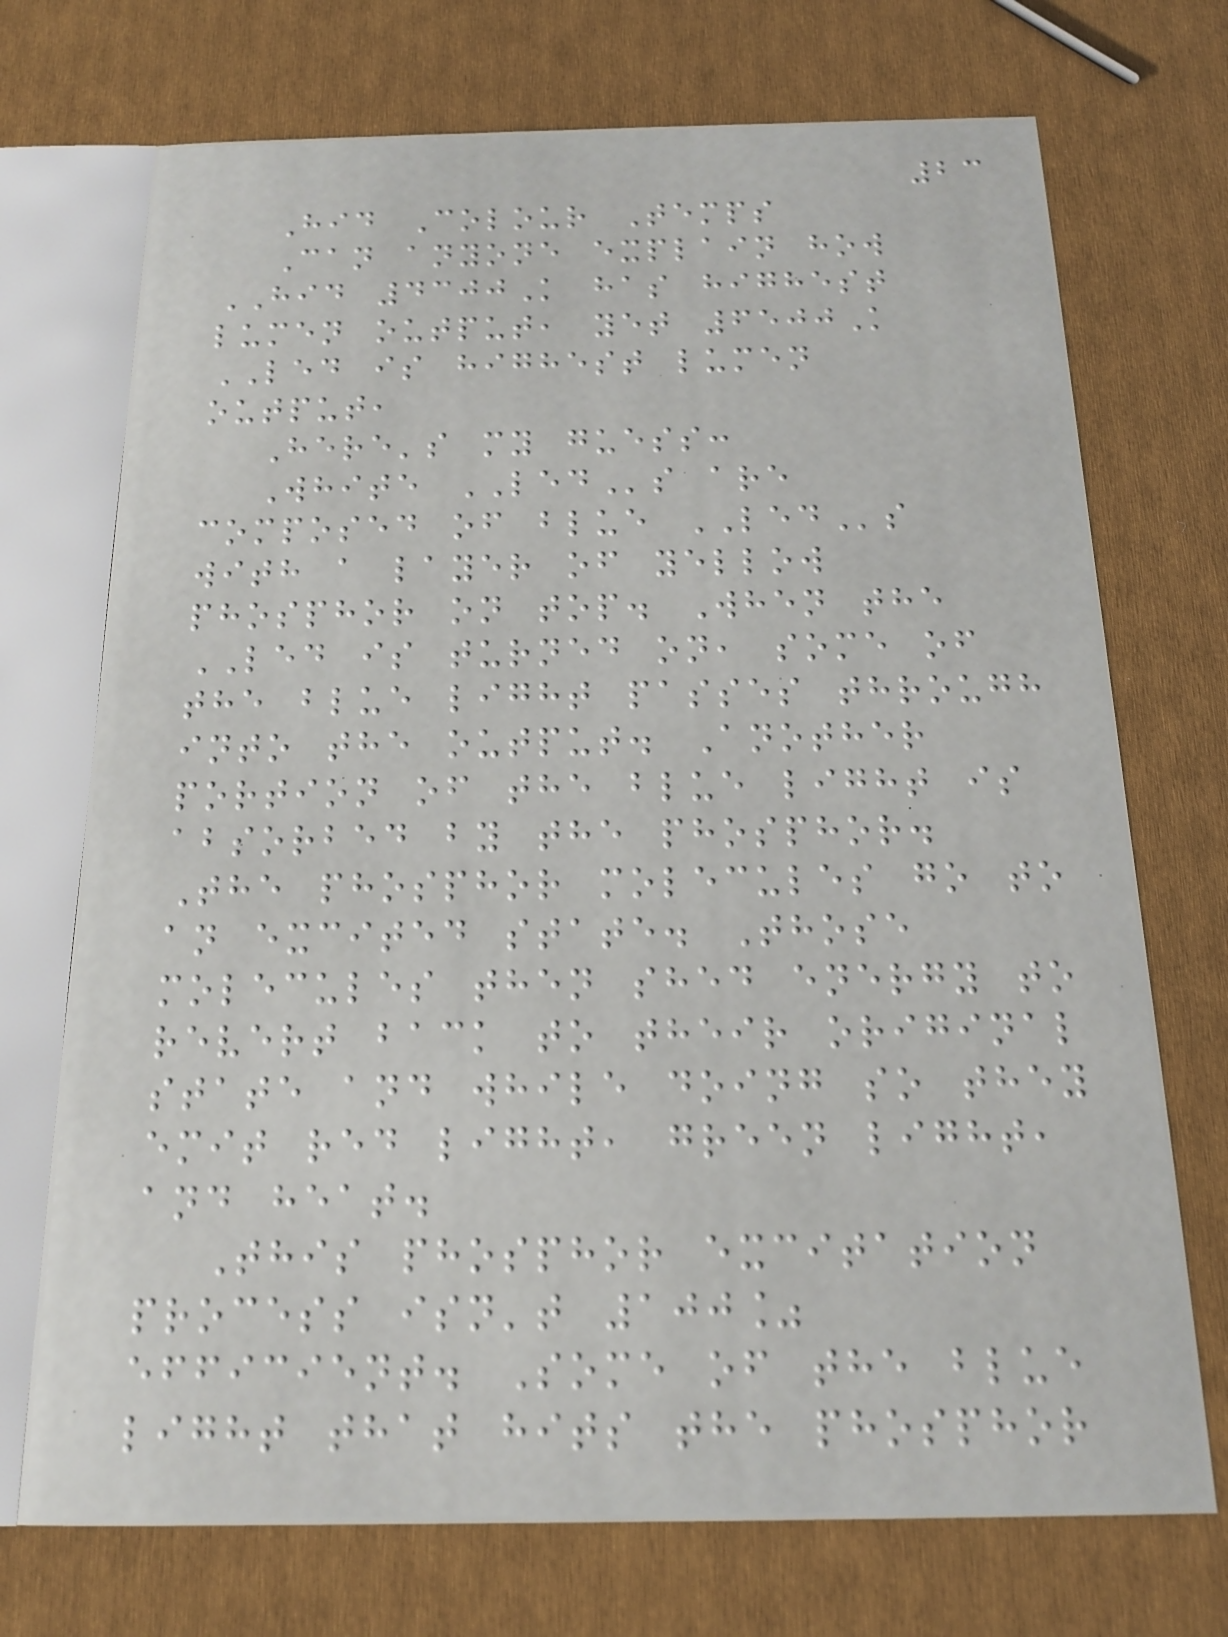23
Hid Colour Temps
Can anyone explain how
HID 4300K has highest
lumen output, yet 6500K
LED is highest lumen
output,
Here's my guess:
White LEDs are
composed of blue LEDs
with a layer of yellow
phosphor on top. When the
LED is turned on, some of
the blue light passes through
into the output. Another
portion of the blue light is
absorbed by the phosphor.
The phosphor molecules go to
an excited state. Those
molecules then shed energy to
revert back to their original
state and while doing so they
emit red light, green light,
and heat.
This phosphor excitation
process isn't 100%
efficient. Some of the blue
light that hits the phosphor
